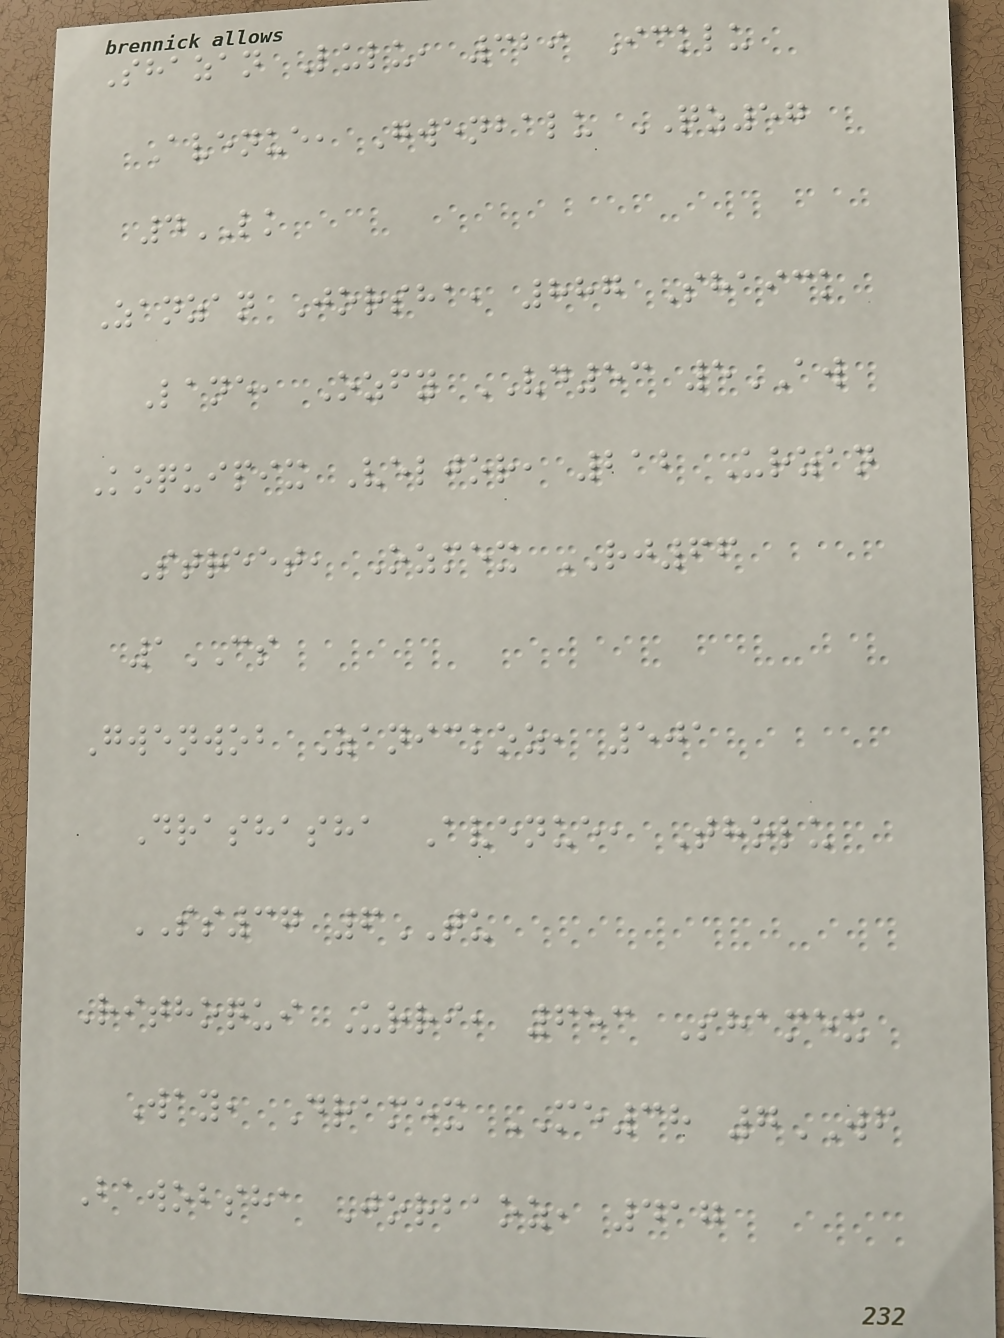Shazan Lulu, 329 Icklu
Avenue, Gwenbalu QZ57
4LK
Zanzan Jorsha, 887 Shaick
Lane, Ozfy VD53 5AW
Koquipix Veljor, 212 Urzan
Street, Ozmex RJ66
1CS
Gwenwob Zanickoz, 501
Drashasha Avenue, Tholu
SS37 6TU
Rithoqui Urri, 653 Shamex
Way, Dramex ME38 7WF
Bawobsha Jorbaoz, 417
